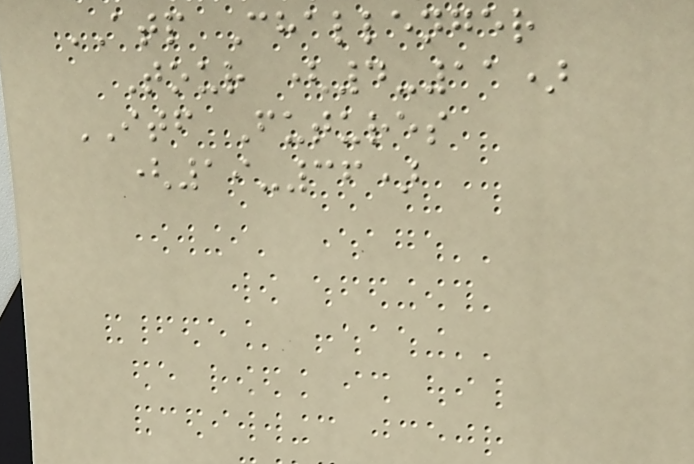ATP Challenger
Tour (4-11)
ITF Futures
(19-36)
